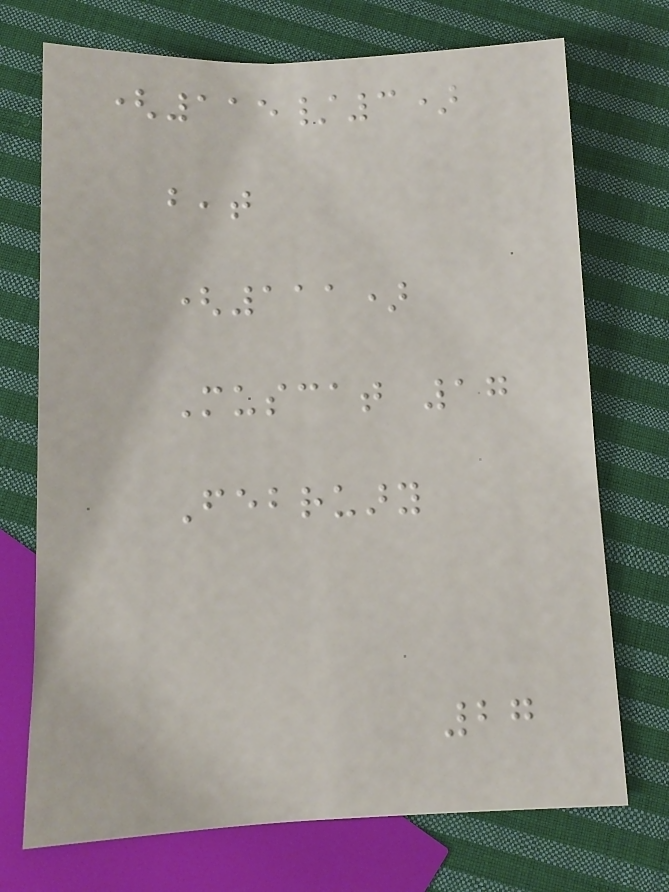(115/3)
beat
(111)
Muscat 17
February
27
